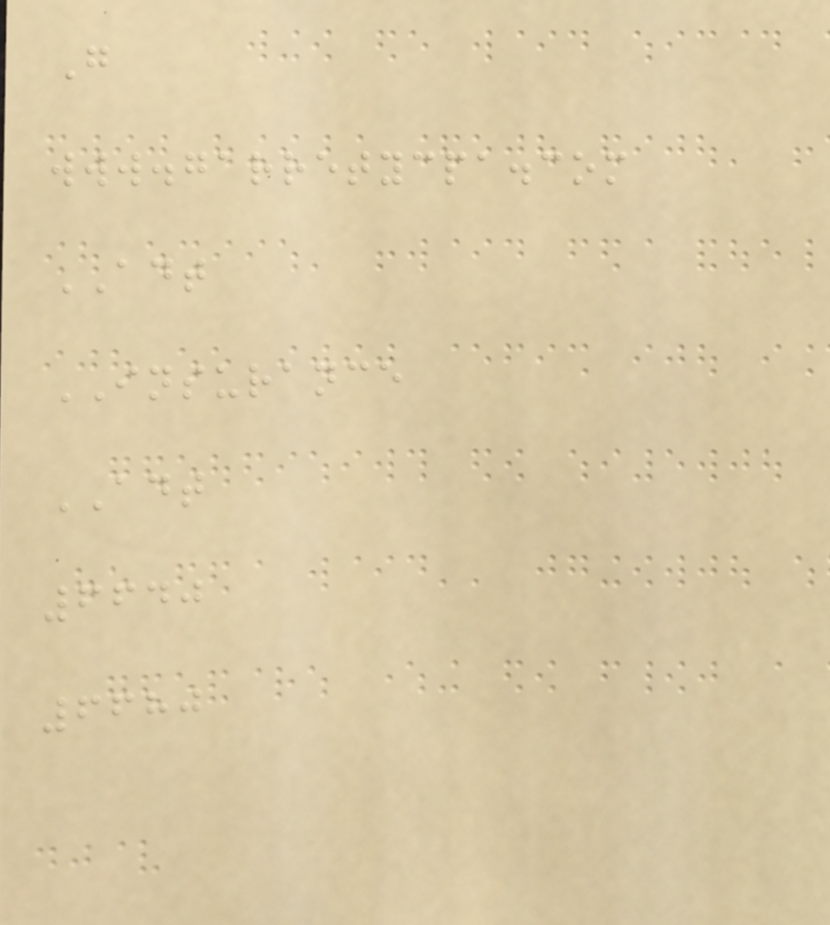G
www.garretycpa.com
ADT
INSURANCE
ADT
6640
6680
